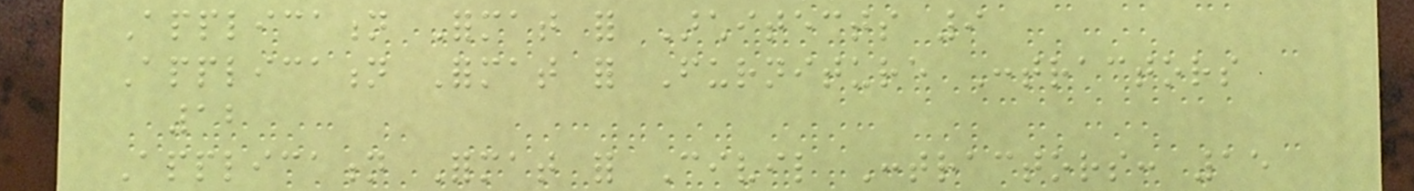Application Format for Architects 9
Application Format for Furniture Contractors
12
Application Format for Civil Contractors: 15
